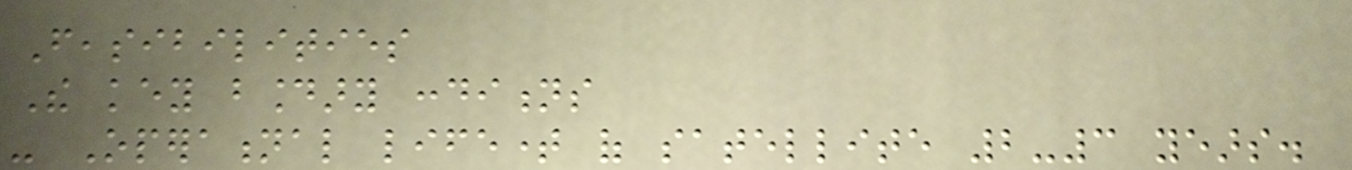Feasibilities
The key boundary conditions
- Operational lifetime of satellite 2-3 years.
